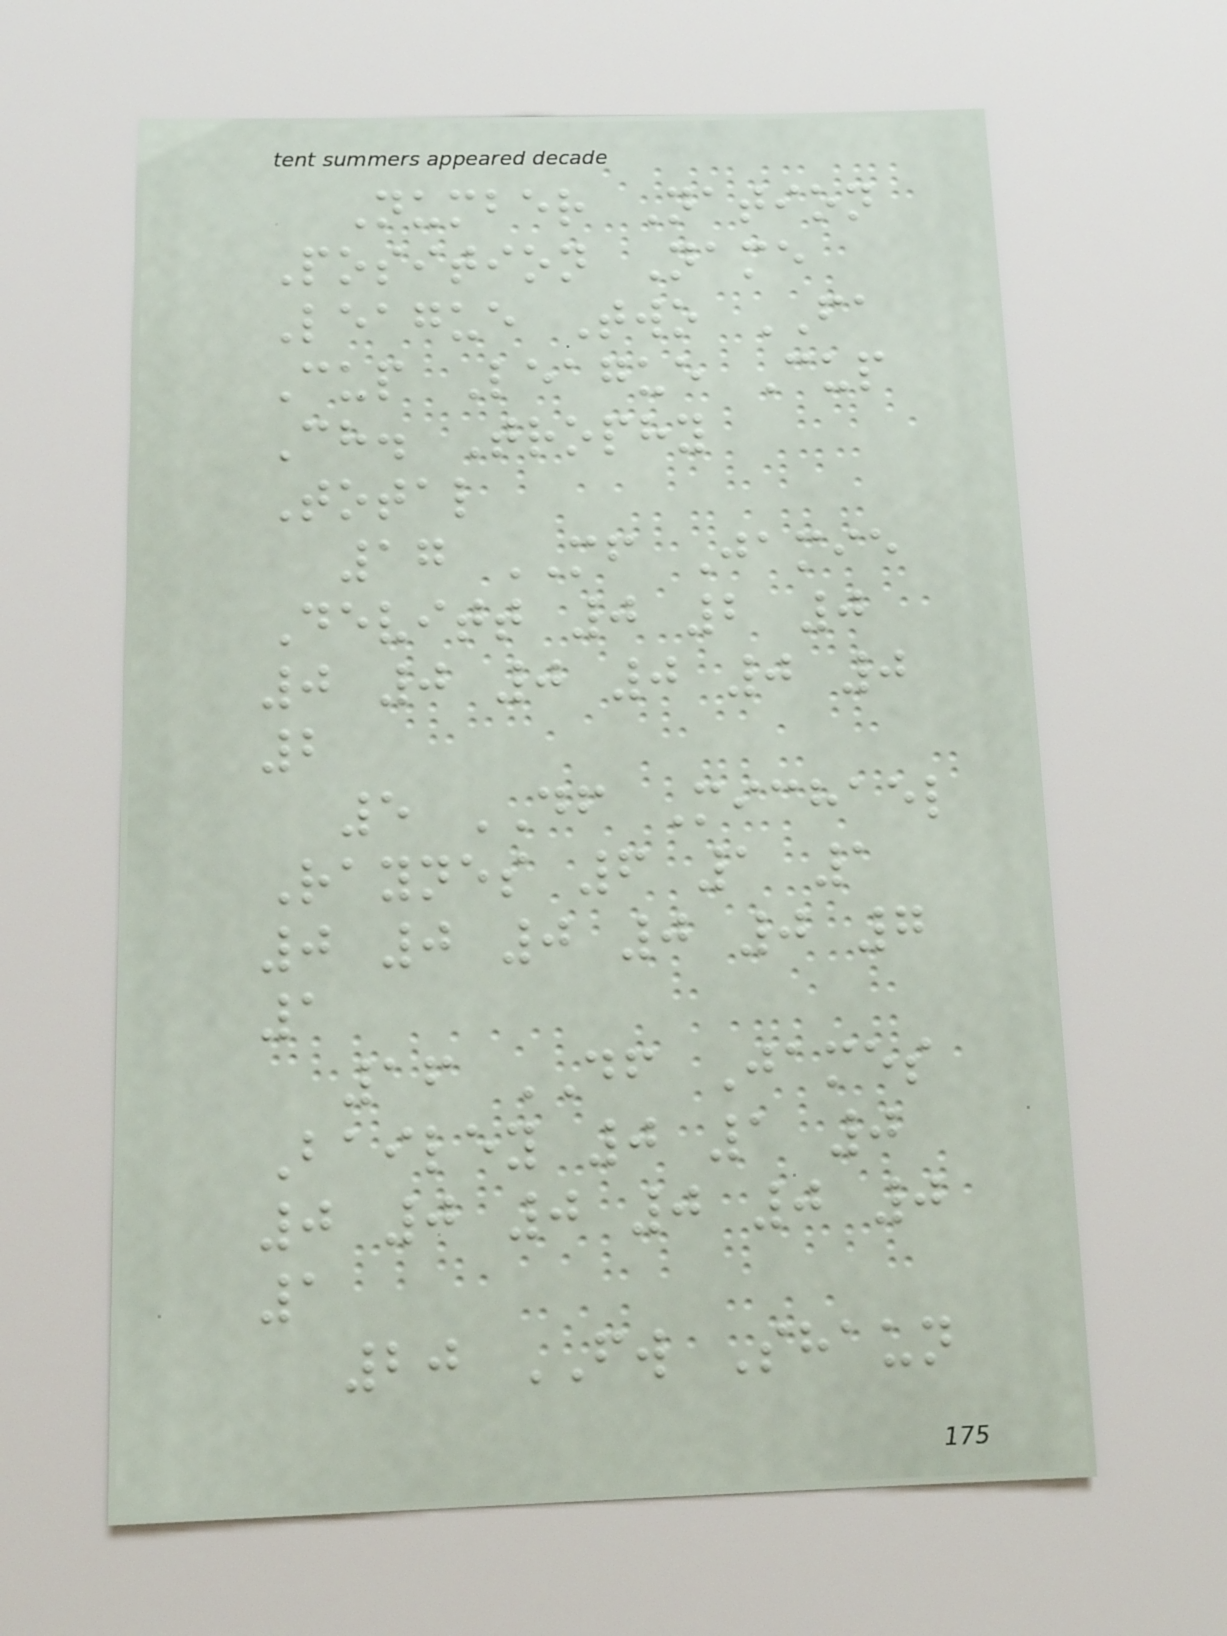Number Nation
Position Name
League Two FA
Cup League Cup
Ch. Trophy
Total
17 MF Jamie
Devitt 0 2 0
0 0 0 0 0 0
2
5 DF Michael
Raynes 6 1 1
0 0 0 0 0 7
1
16 DF James
Bailey 0 1 0
0 0 0 0 0 0
1
20 FW Shaun
